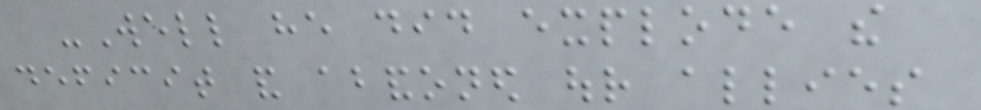-Well he did explode the
deficit and abandoned our allies
